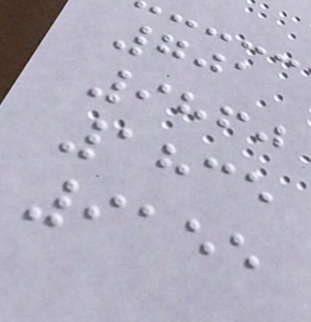701
9860
1835
9155
